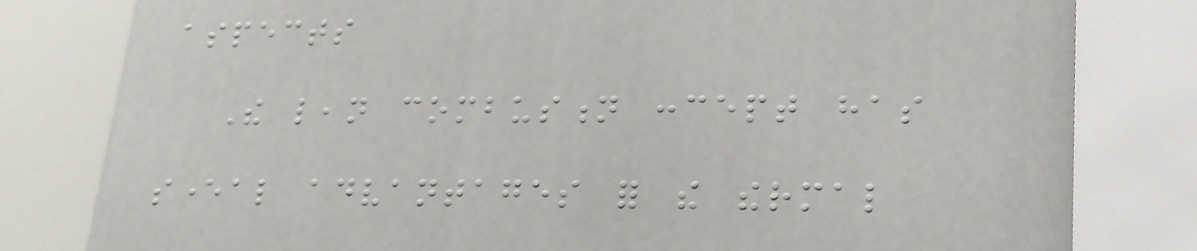aspects
The lean combustion concept has
several advantages for the thermal
